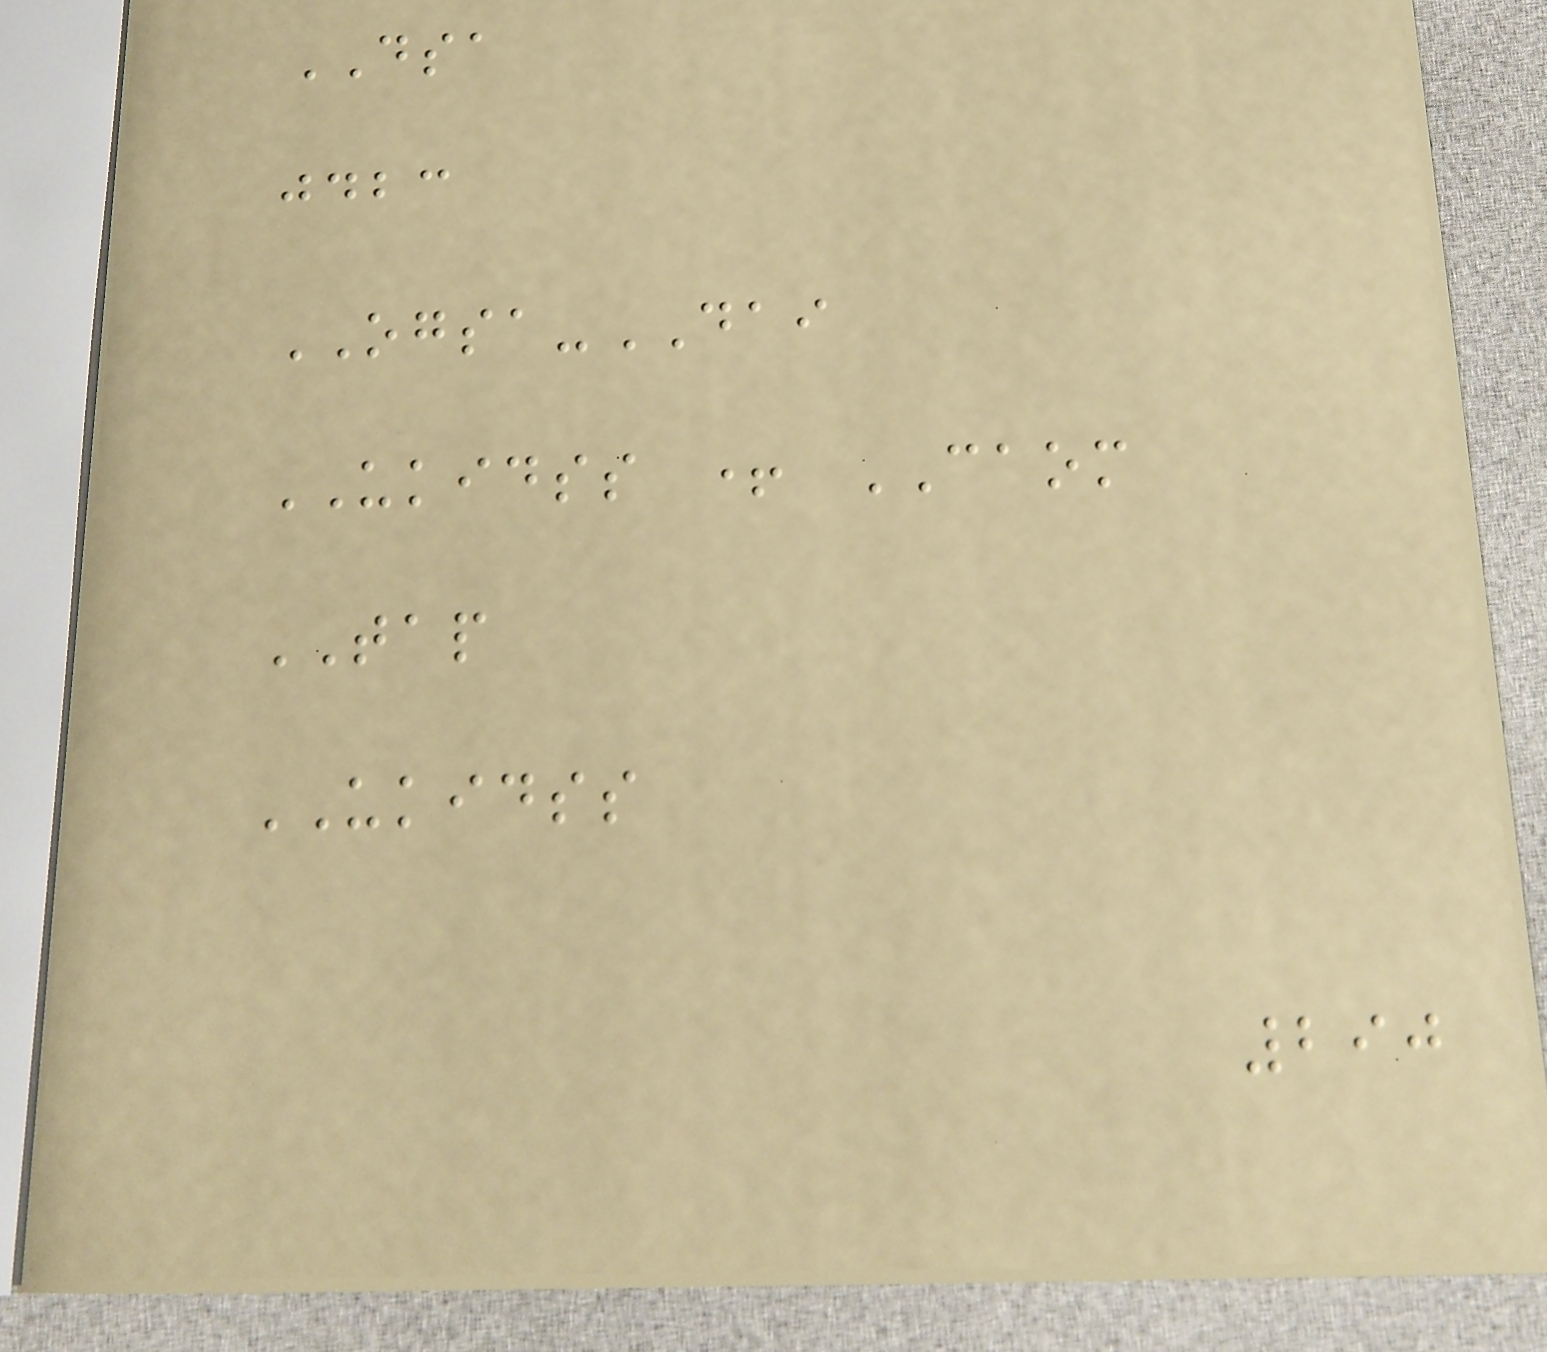DSA
jdbc
OGSA-DAI
UKIDSS + CAOM
TAP
UKIDSS
290
